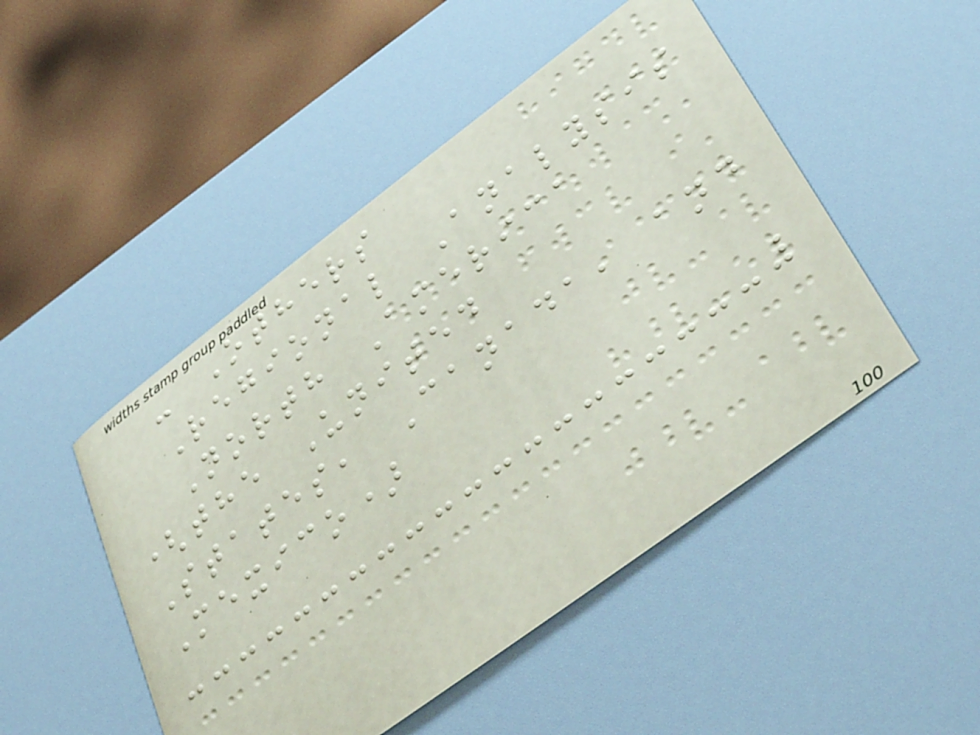- Others
Regional Analysis
North America
(the United
States, Canada, and
Mexico)
